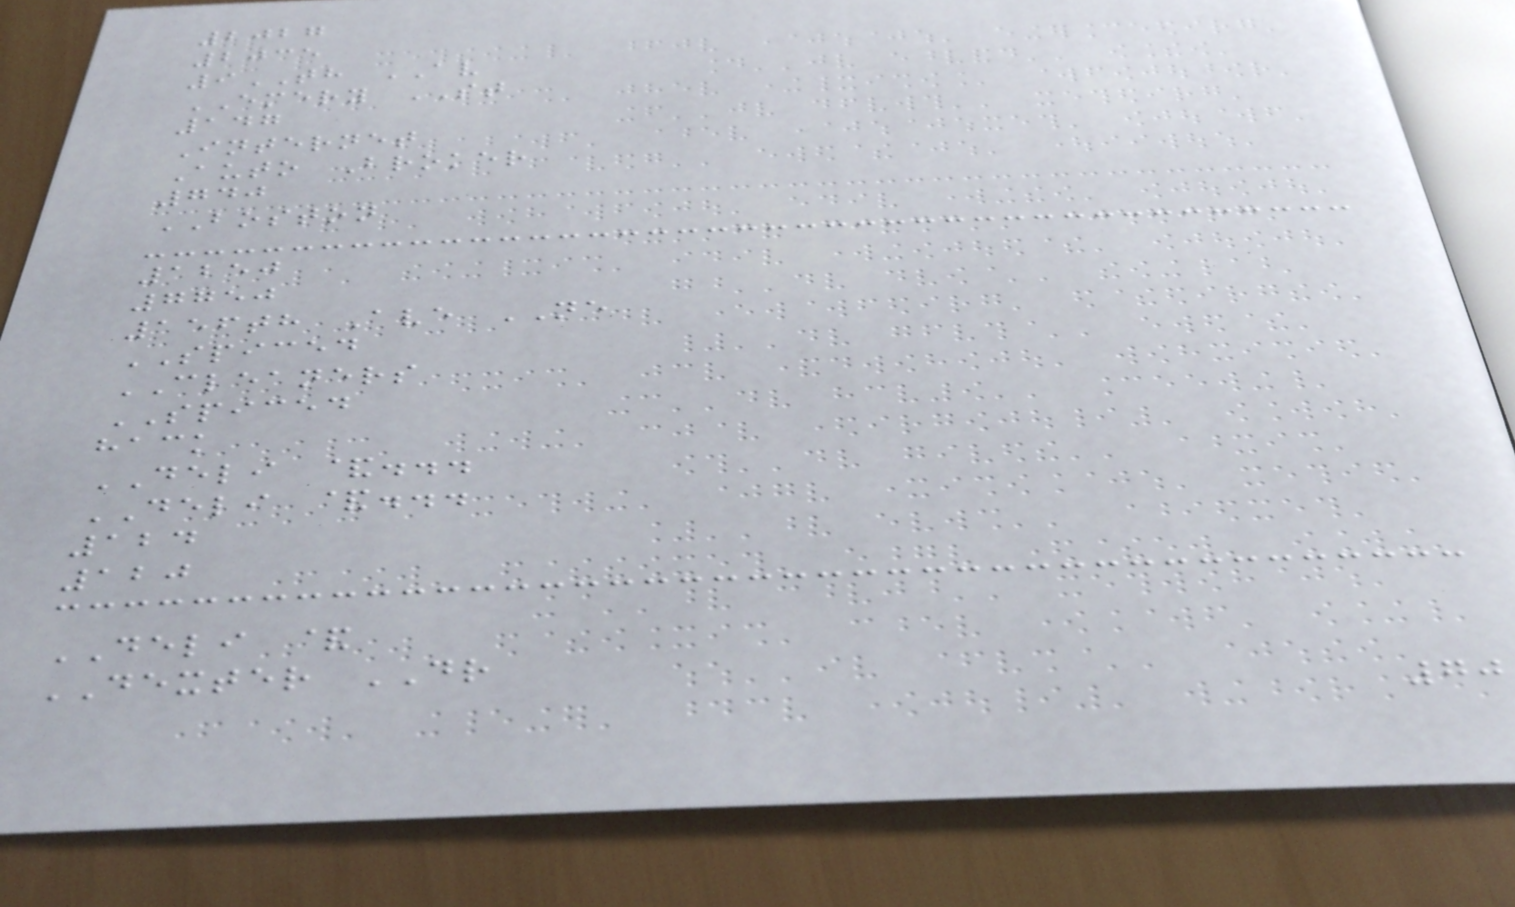2027
2035
9TH AV
EMERY ST
147
Internet
Auto Broker
740
BOSTON
1250
7750
156th Ave NE
SPICED
CLEANERS
SPICED
hack
DELI &...
DELI &...
124
120
DELI &
DEXTER DR
70
